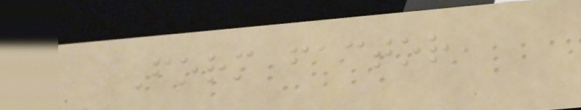Form factor
